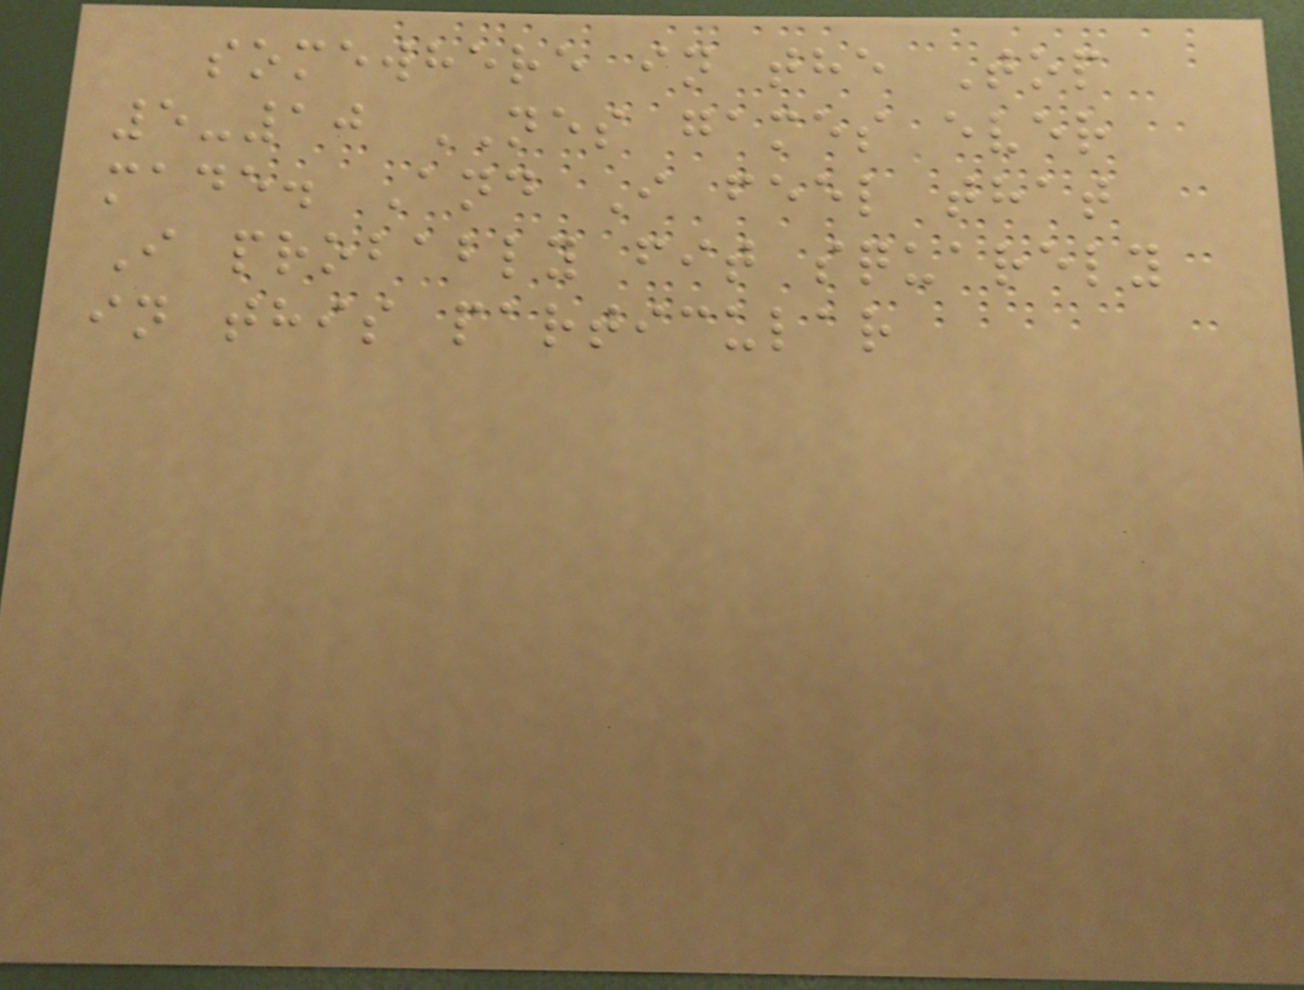somewhere in the Top
5-10 NES games ever
made. And I feel that
I probably fit squarely
in this particular
